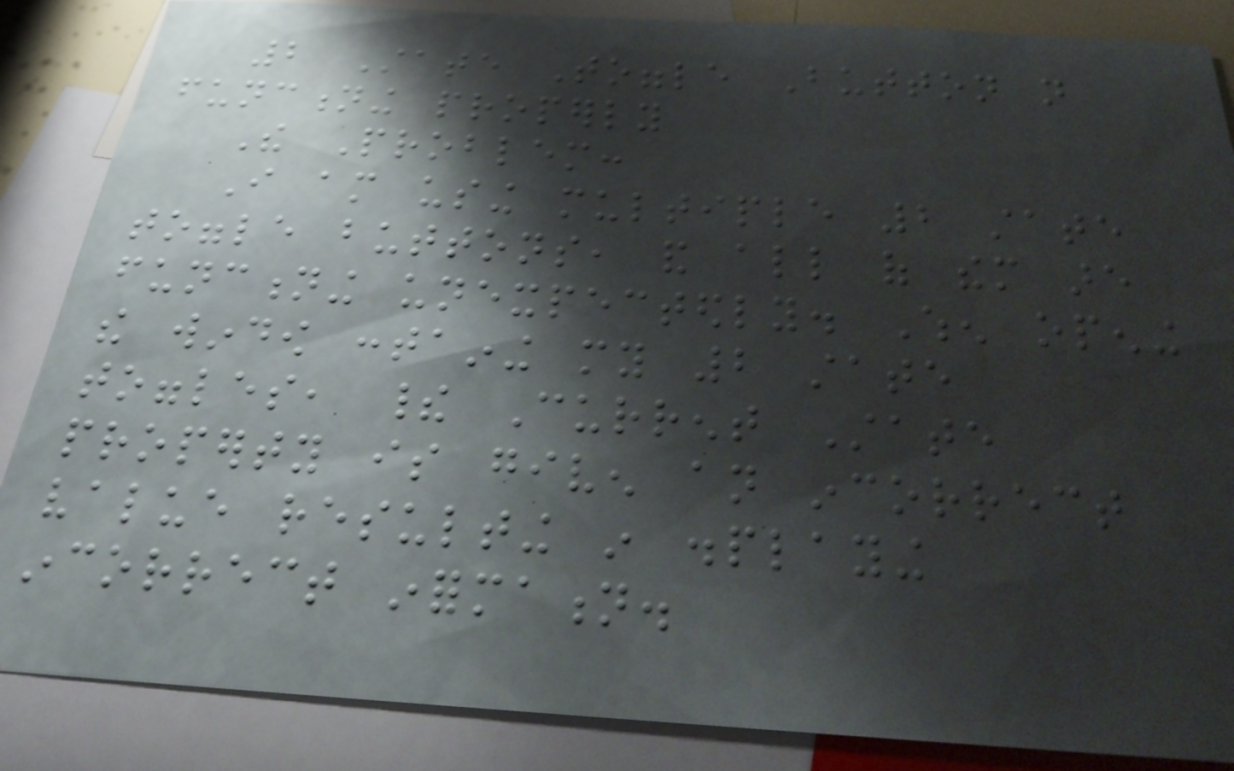2 State Toggle Button not
functioning properly
The Problem:
I am using multiple 2 state
toggle buttons, and all of them are
functioning unexpectedly. When opening
the window containing my 2 state
toggles, their Current State
property is given an incorrect
value resulting in displaying
incorrect information.
